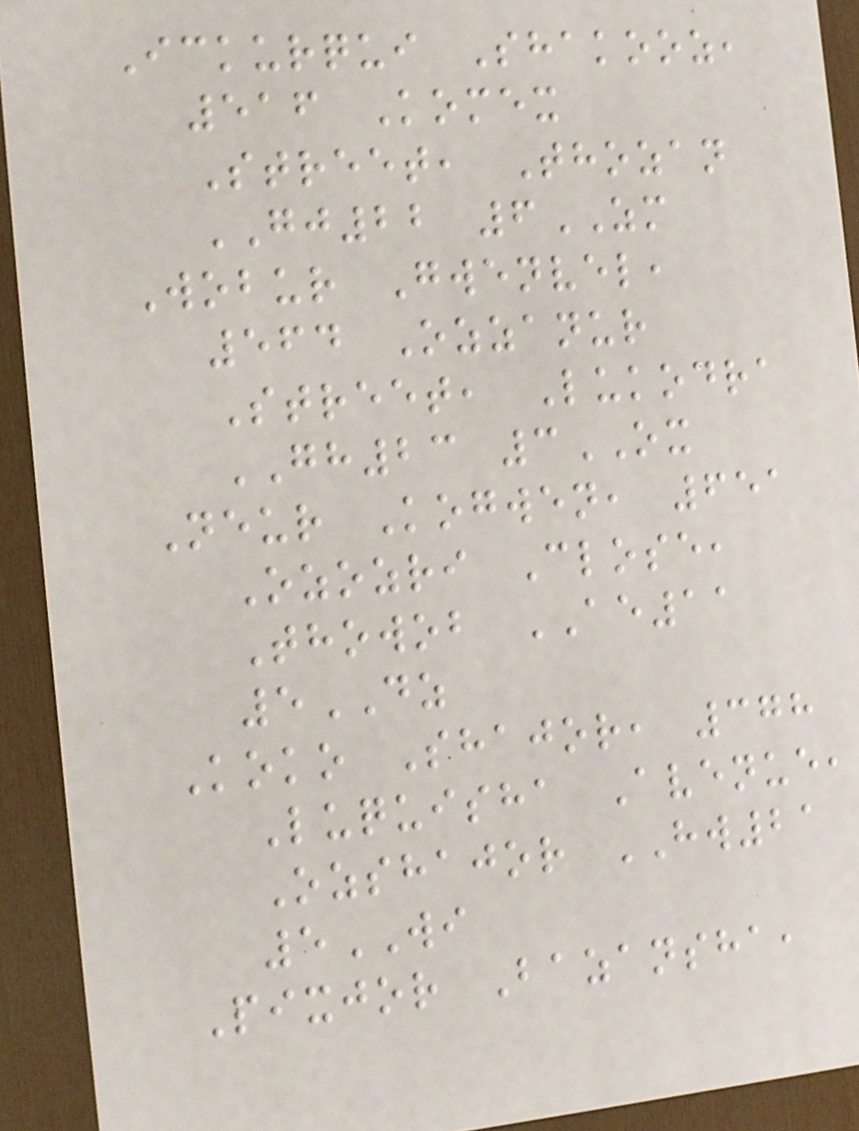Ickurqui Shakooz,
516 Komex
Street, Thozan
GJ22 6ZM
Wobur Gwenvel,
564 Ozzanur
Street, Lukodra
GH23 3OX
Neur Kogwen, 651
Ozozri Close,
Thowob AE11
5DZ
Koko Shajor, 378
Luquisha Avenue,
Ozshajor HW21
5WI
Pixjor Bazansha,
